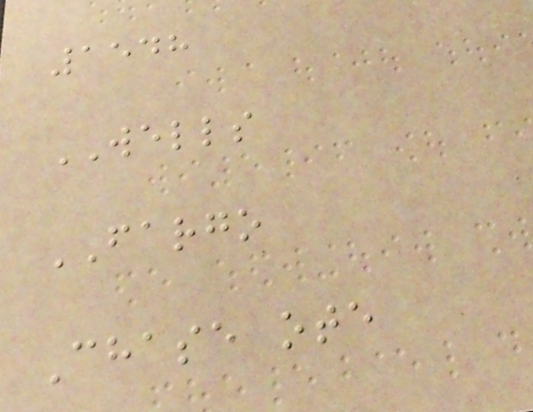1548
WELLS
FARGO
Chase ote
